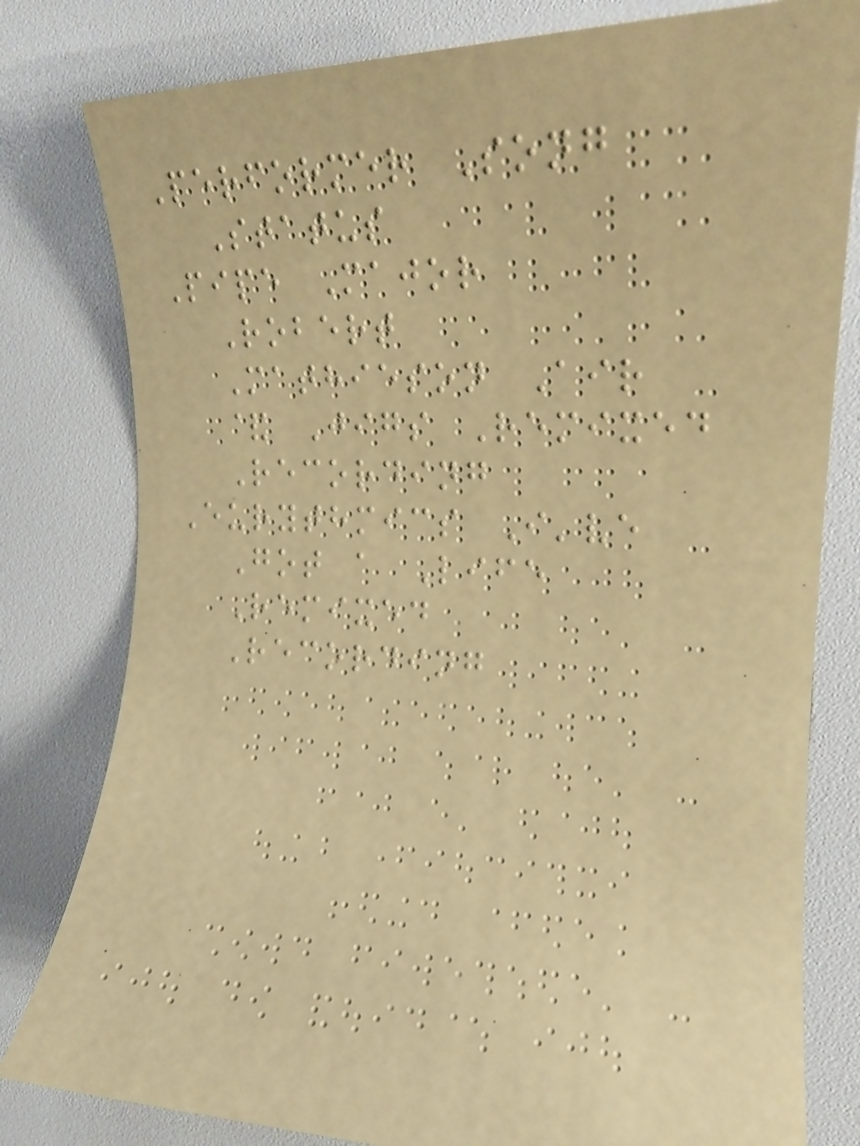Performer Song
Status
Pipe Major
Robert
Mathieson Air
& Jigs Remixed
Recording
Eurythmics I've
Got a Life
Remixed
Recording
